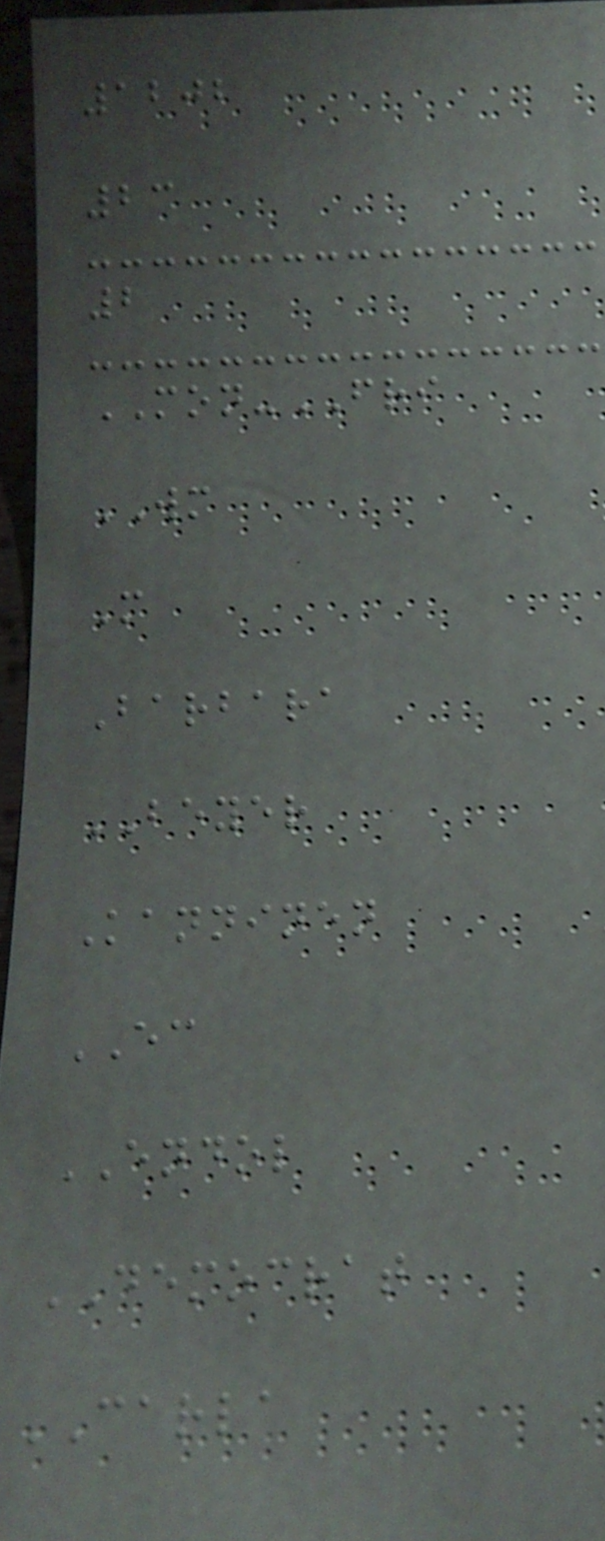1202
23
2
MON-FRI
WM
M
Barbara
BEYER
Kanninen
EC
ENDOL
DEMOCRAT
CARLA
